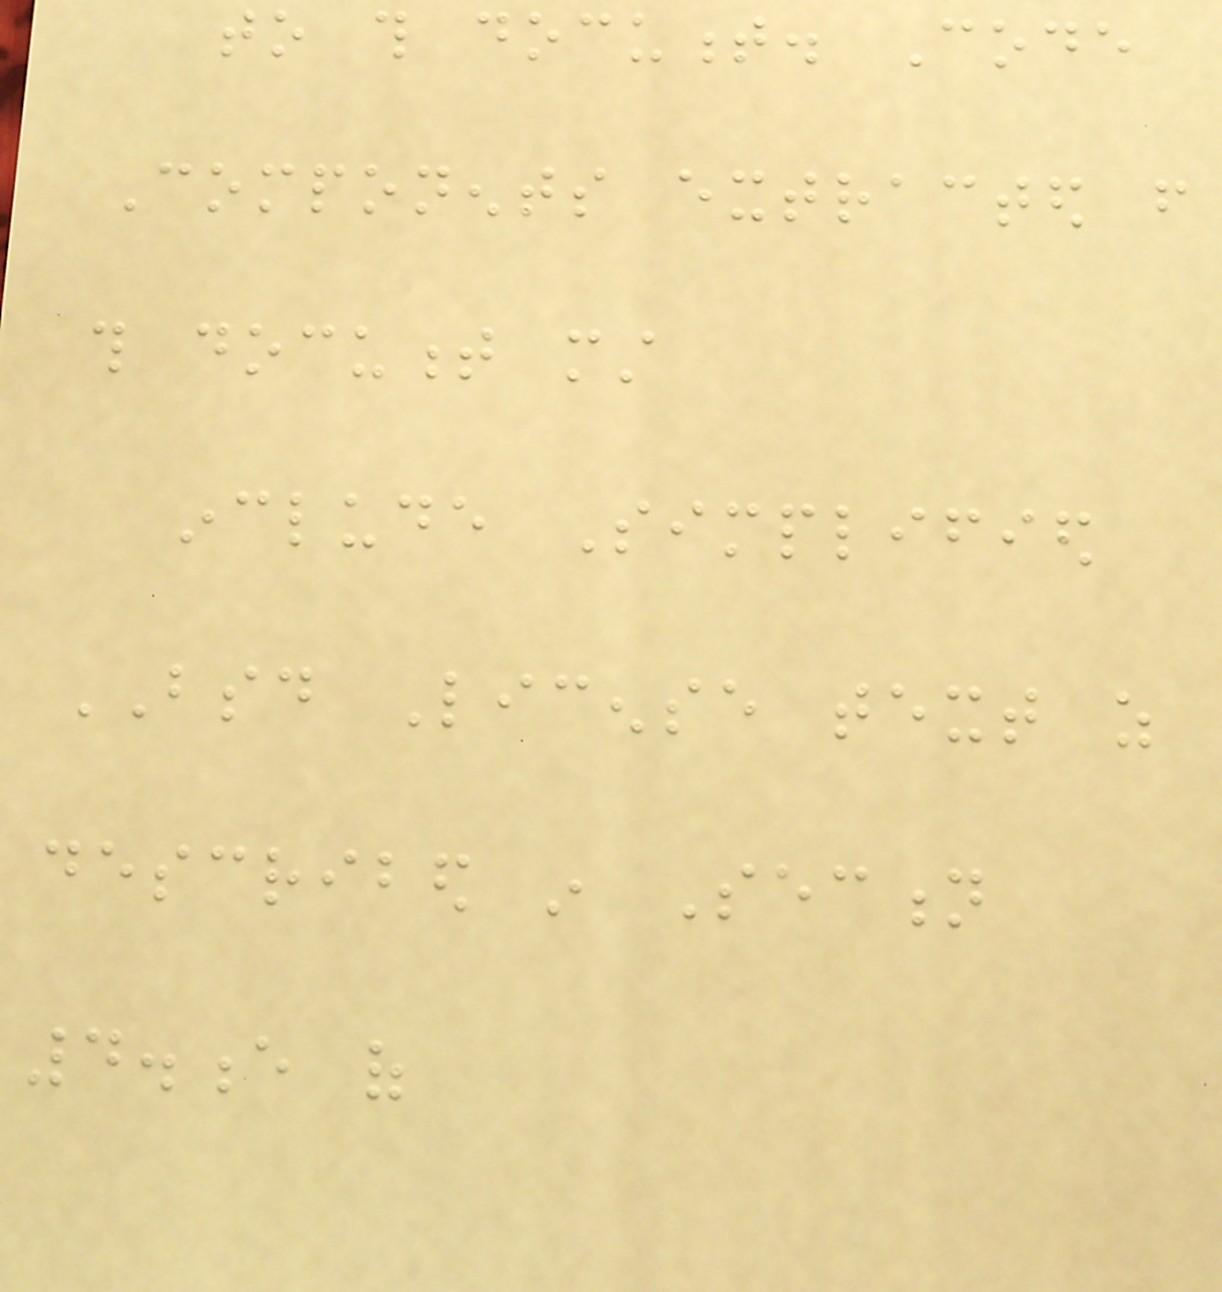to this document. Code
Components extracted from
this document must
include Simplified
BSD License text as
described in Section
4.e of
